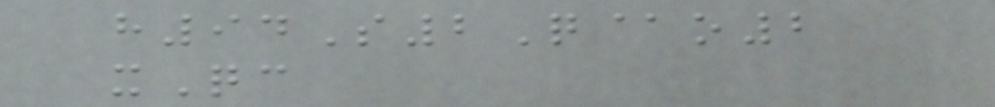h94S2Q@o2
xQc
